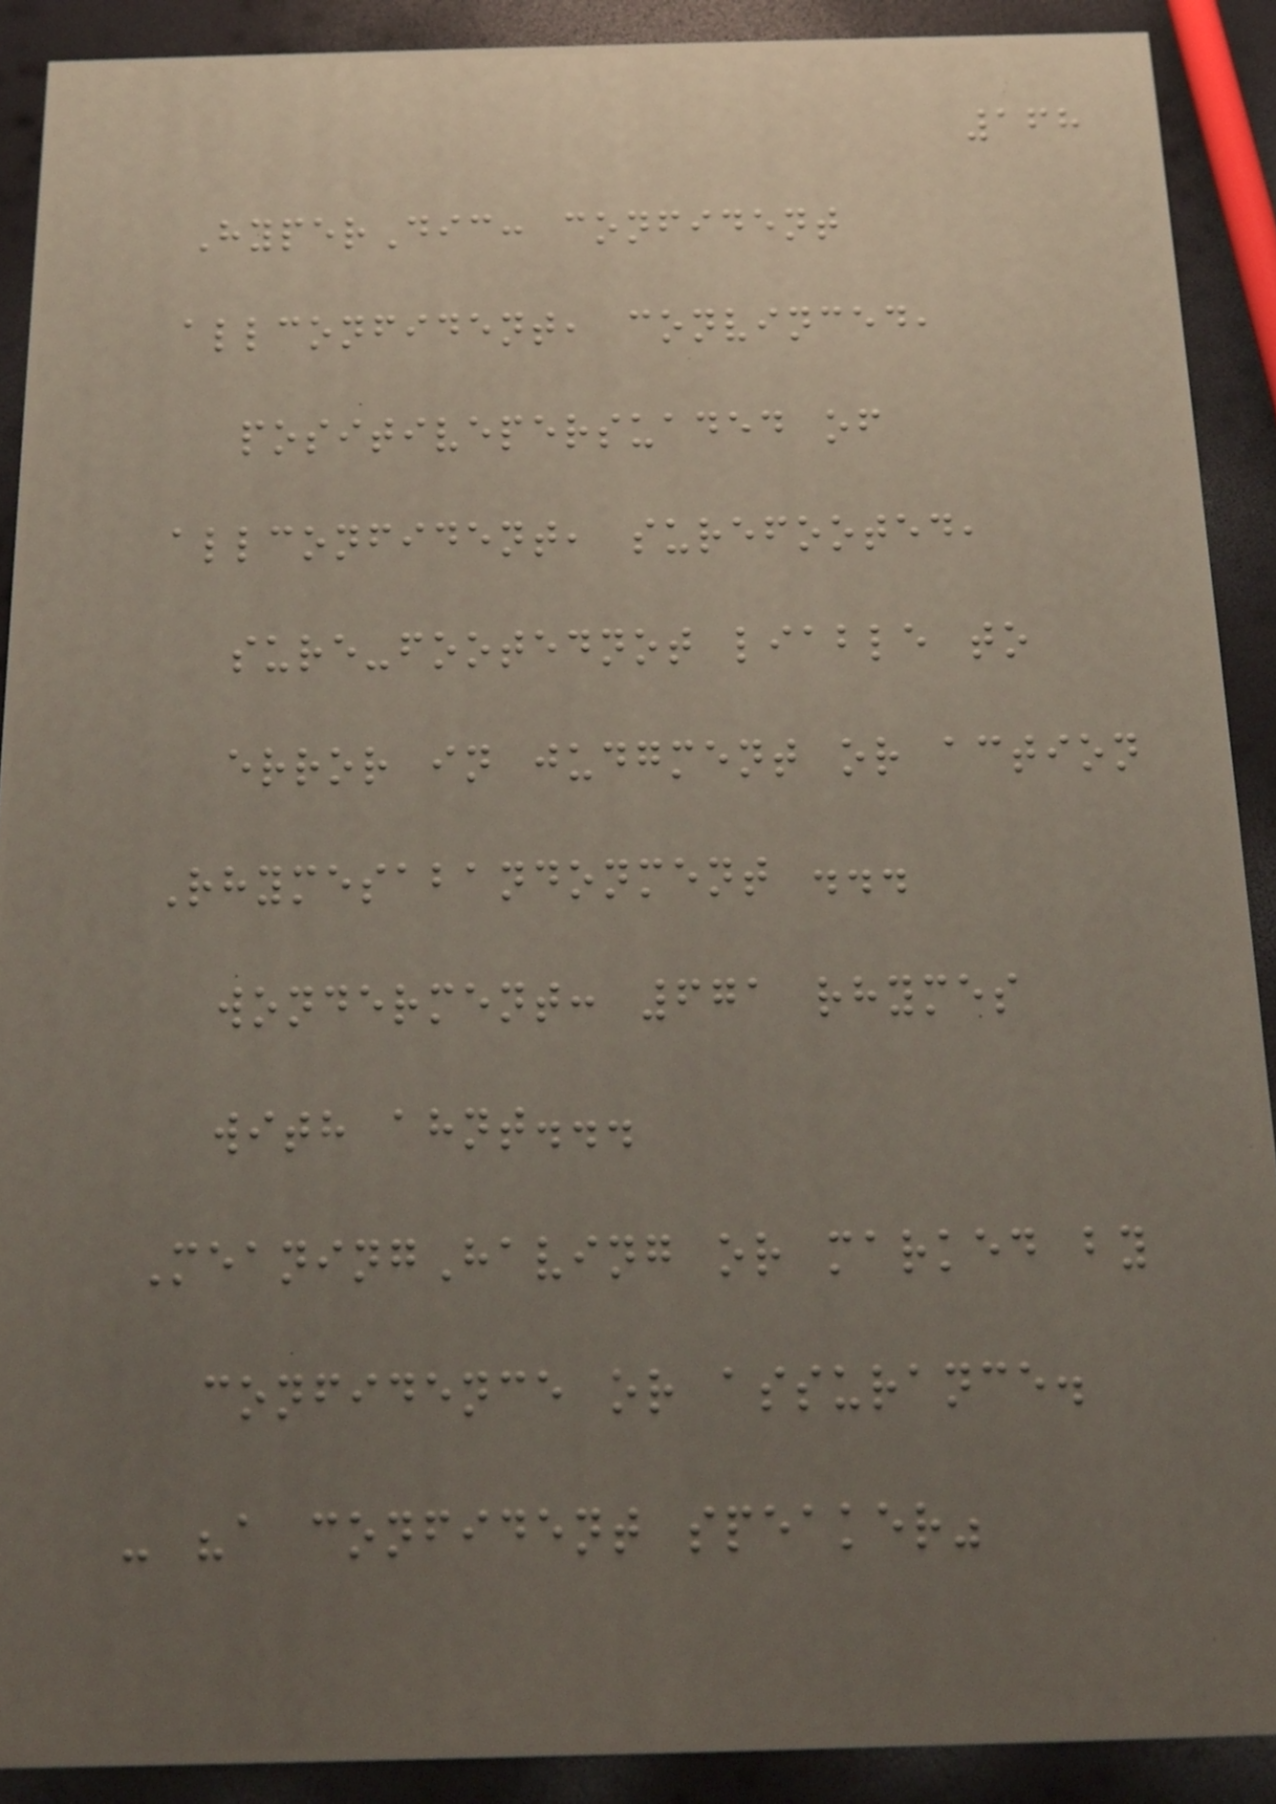168
HyperDic: confident
allconfident, convinced,
positivepersuaded of
allconfident, surefooted,
sure-footednot liable to
error in judgment or action
Rhymesabandonment ...
wonderment: 671 rhymes
with ahnt...
MeaningHaving or marked by
confidence or assurance.
- "a confident speaker"
